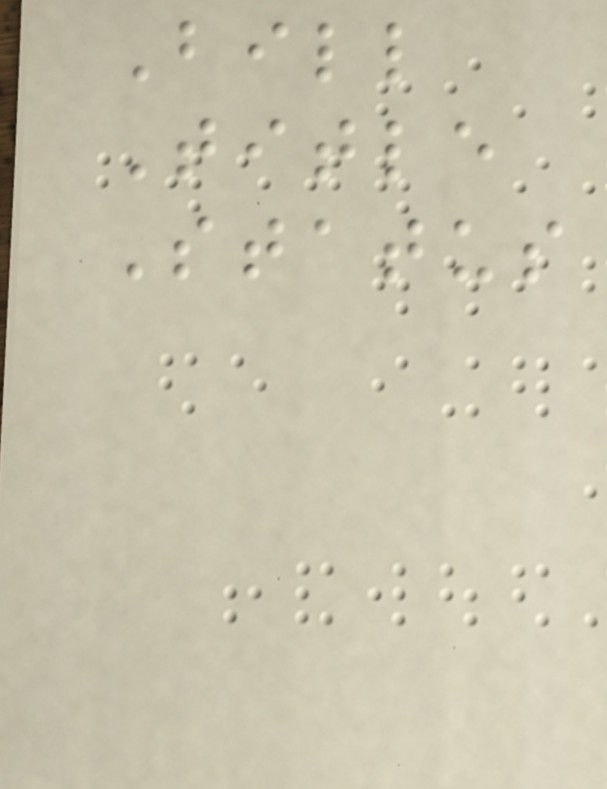Bill
Title
Status
